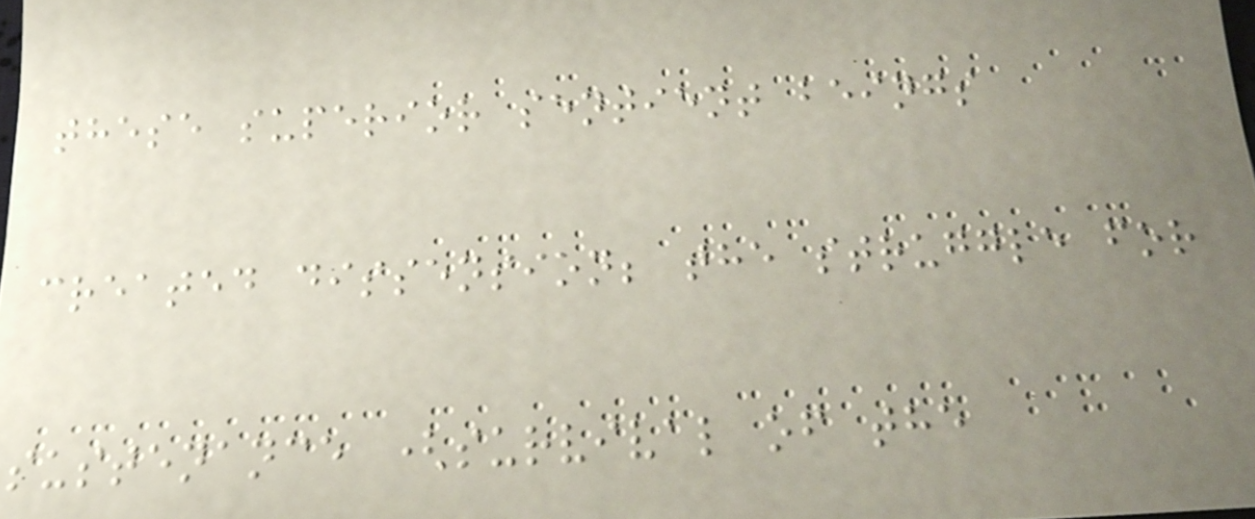these superior sentient beings
created dissension; the struggle for
sustenance (survival of the
